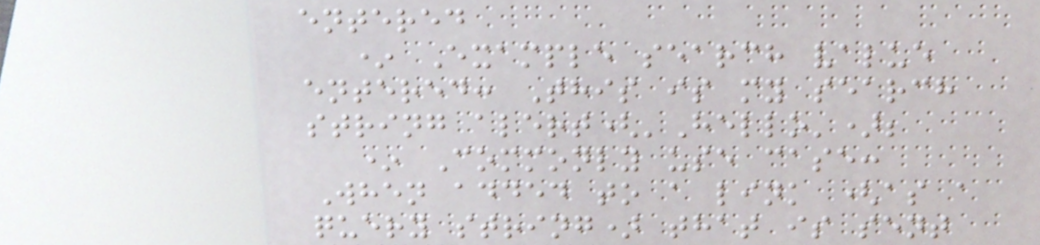entered
* Example search value
entered: This is my search
string alert('Hello');
* Commonly use case:
When added to a link (as a
query string) that is sent
